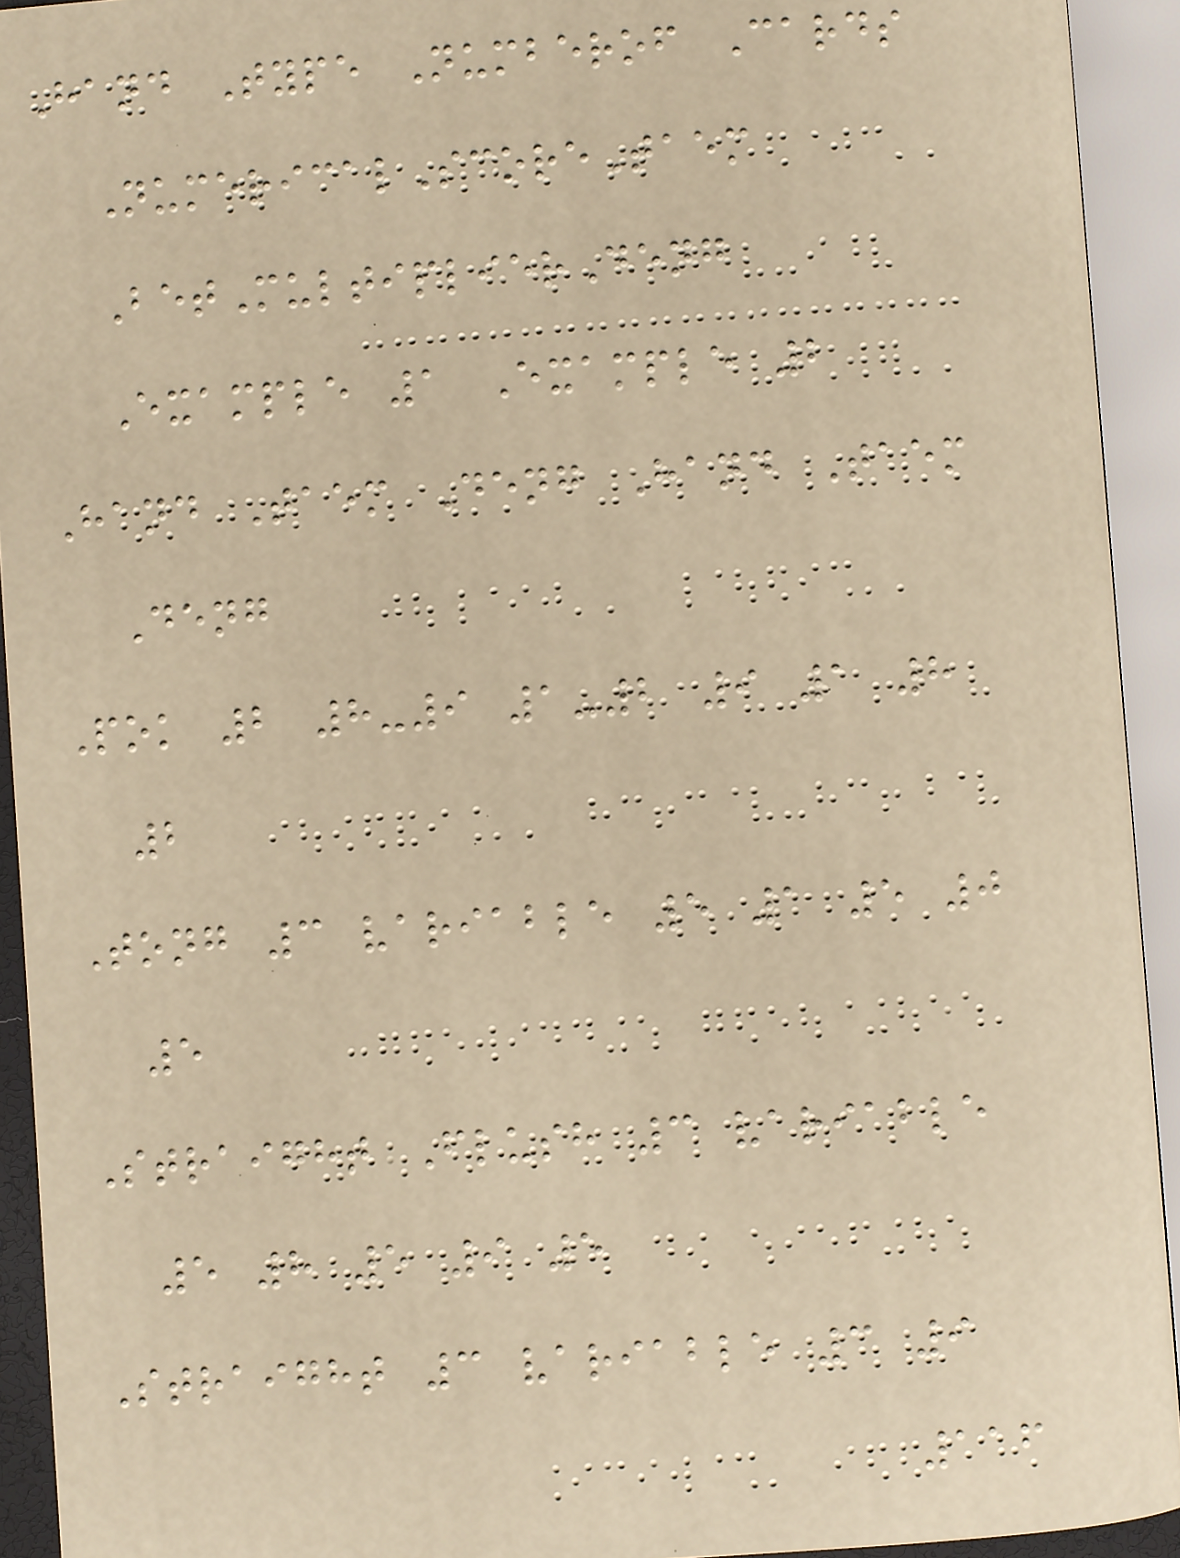Hand Type Numberof Cards
NumericalScoreTaem
BetMultiplierDeng
Example 1 Example 2
Hand Taem Deng Hand Taem
Deng
Pok 2 8-9 1-2 9 1 8
2
Tong 3 variable 5 1 5 0
5
Straight Flush 3 variable
5 8 5 9 5
Straight 3 variable 3 9
116
